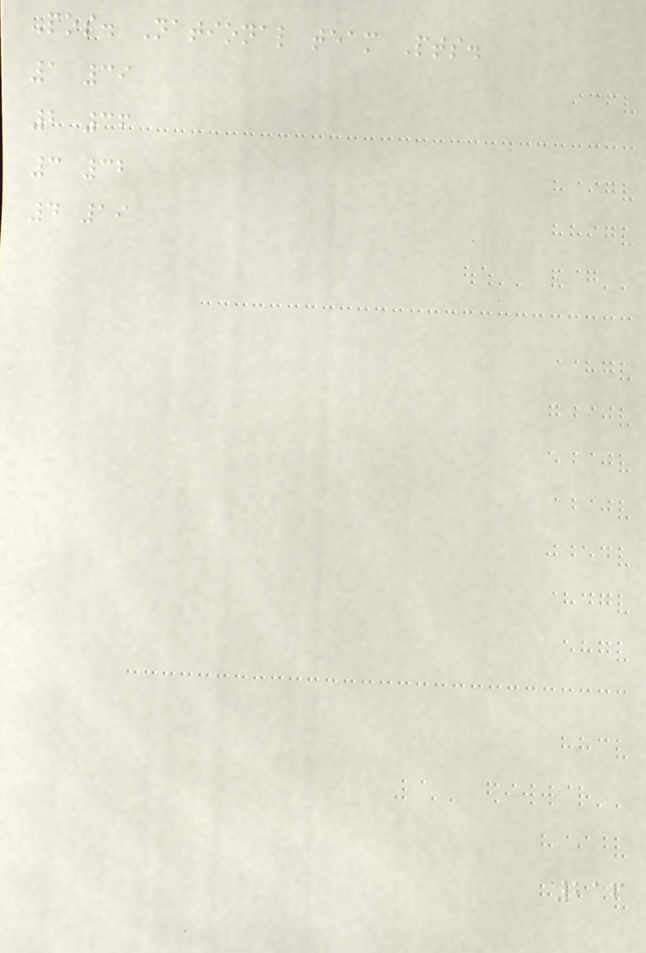Pos. National team Pts.
1 39
2 36
3 32
4 19
216
